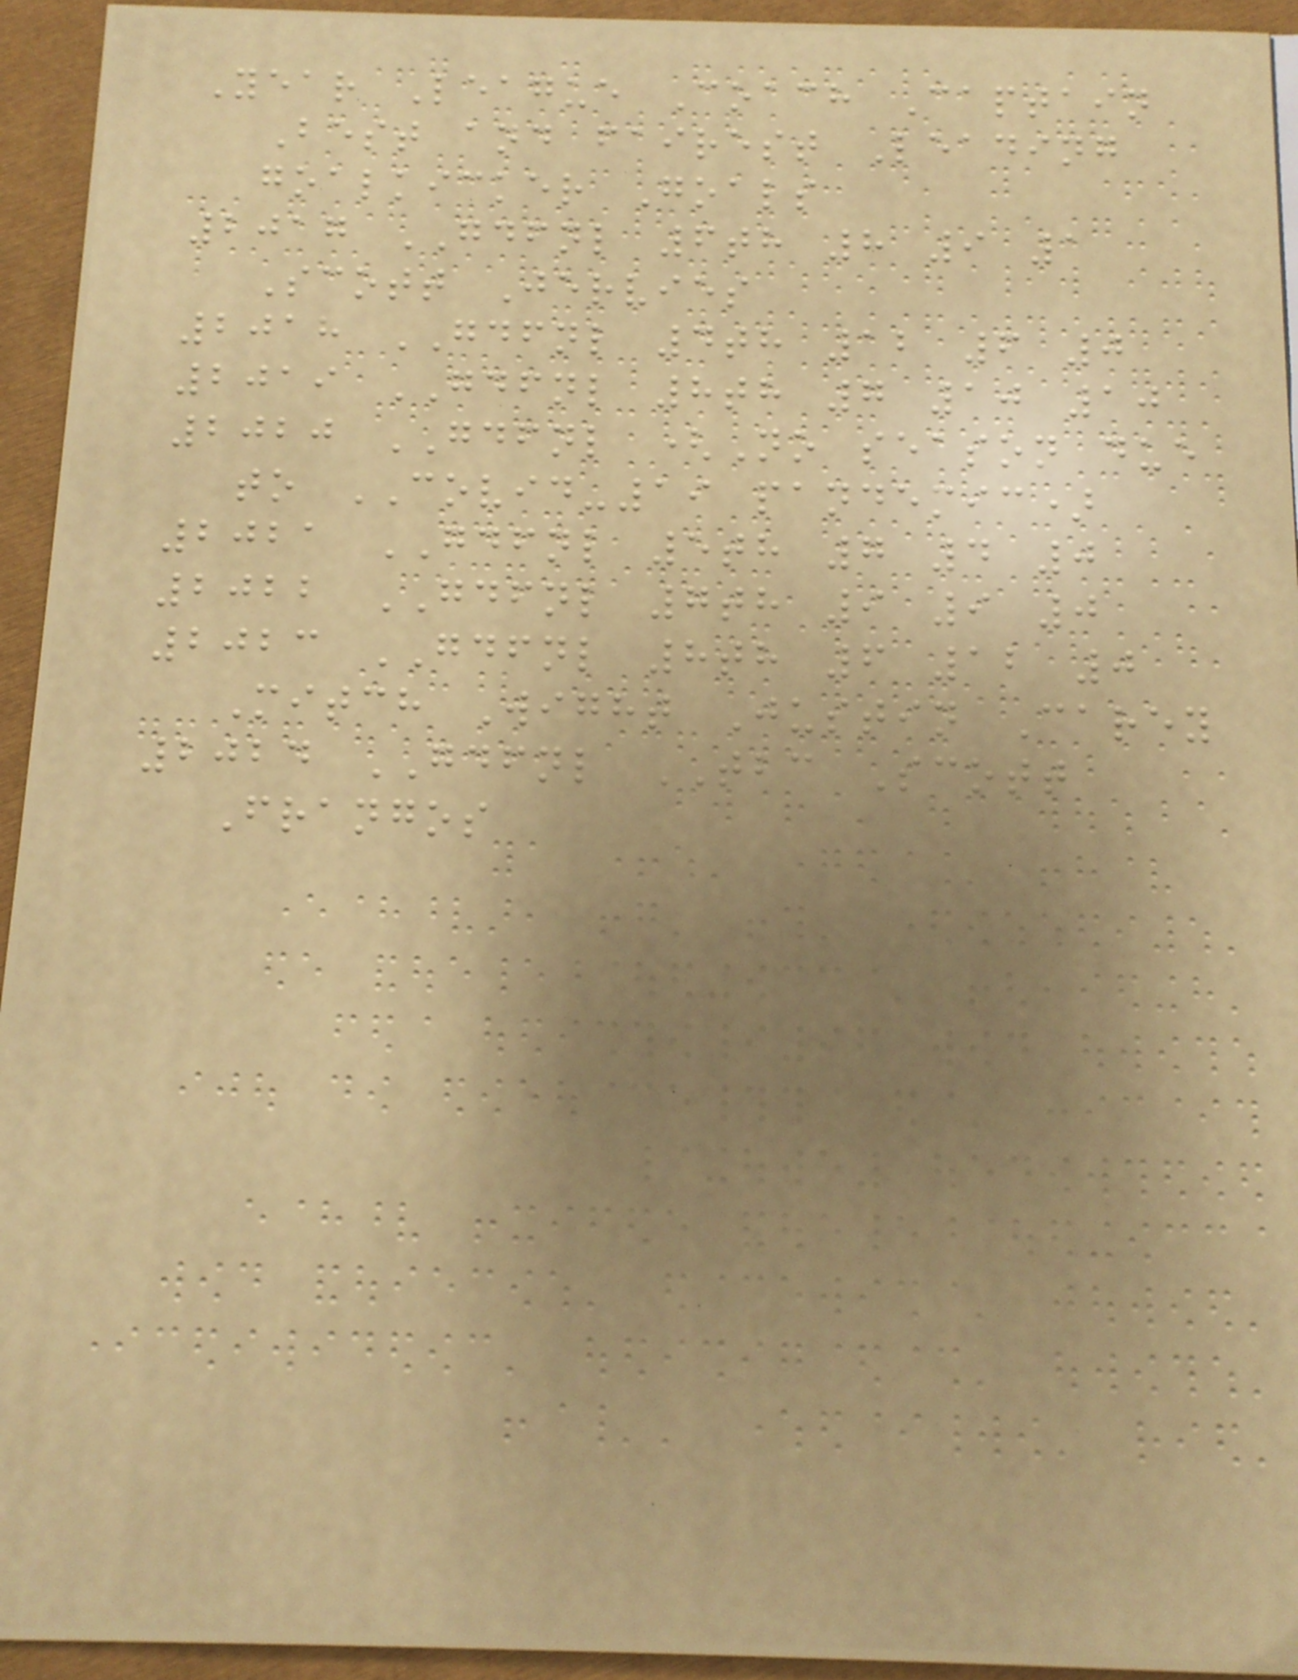Year League Coach Captain
Best and fairest Leading
goalkicker Goals
2017 GDFNL 6th 8 9 1
Scott Jervies
2018 GDFNL 4th 12 6 0
2019 GDFNL 8th 7 10 10
2020 GDFNL (No season due
to COVID-19 pandemic)
2021 GDFNL 5th 7 4 0
2022 GDFNL 7th 9 9 0
2023 GDFNL 8th 6 12 0
Mitch Wight Justin Carey
2024 GDFNL TBC Scott
Frangos
